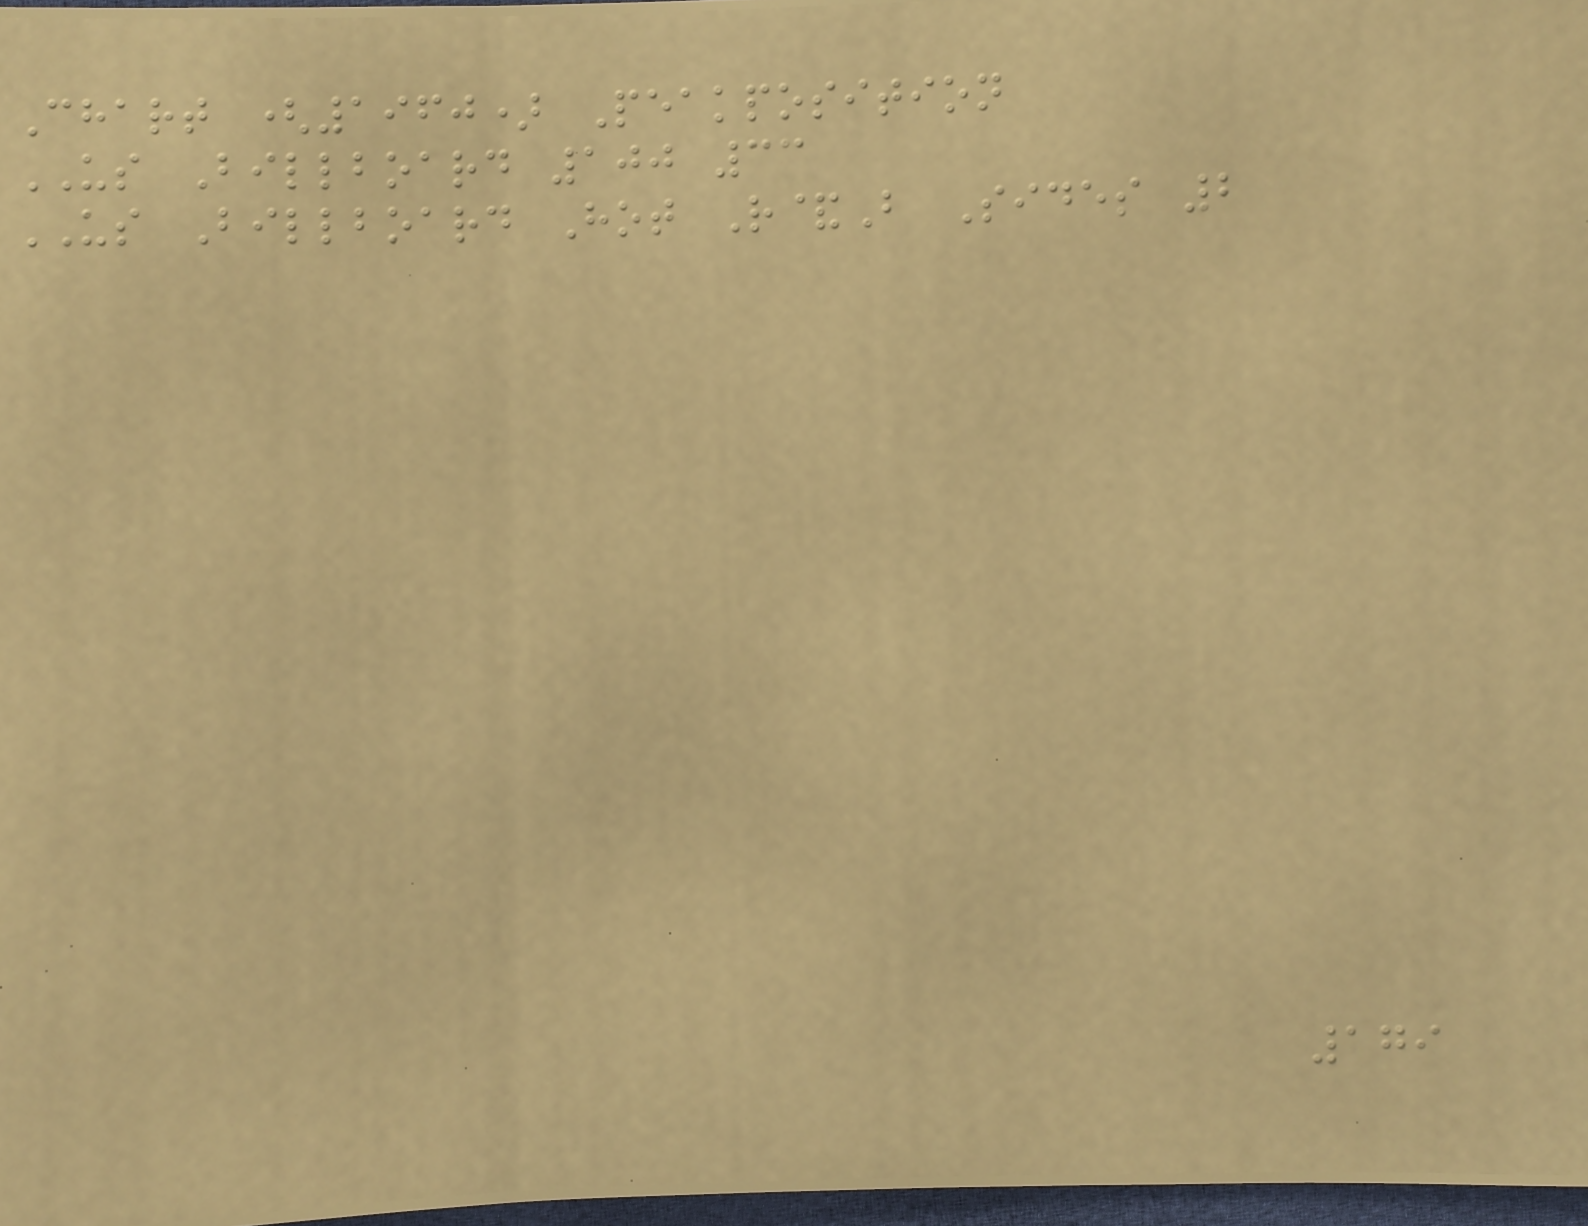Chart (1960) Peakposition
US Billboard 100 33
US Billboard Hot R&B Sides 2
179
